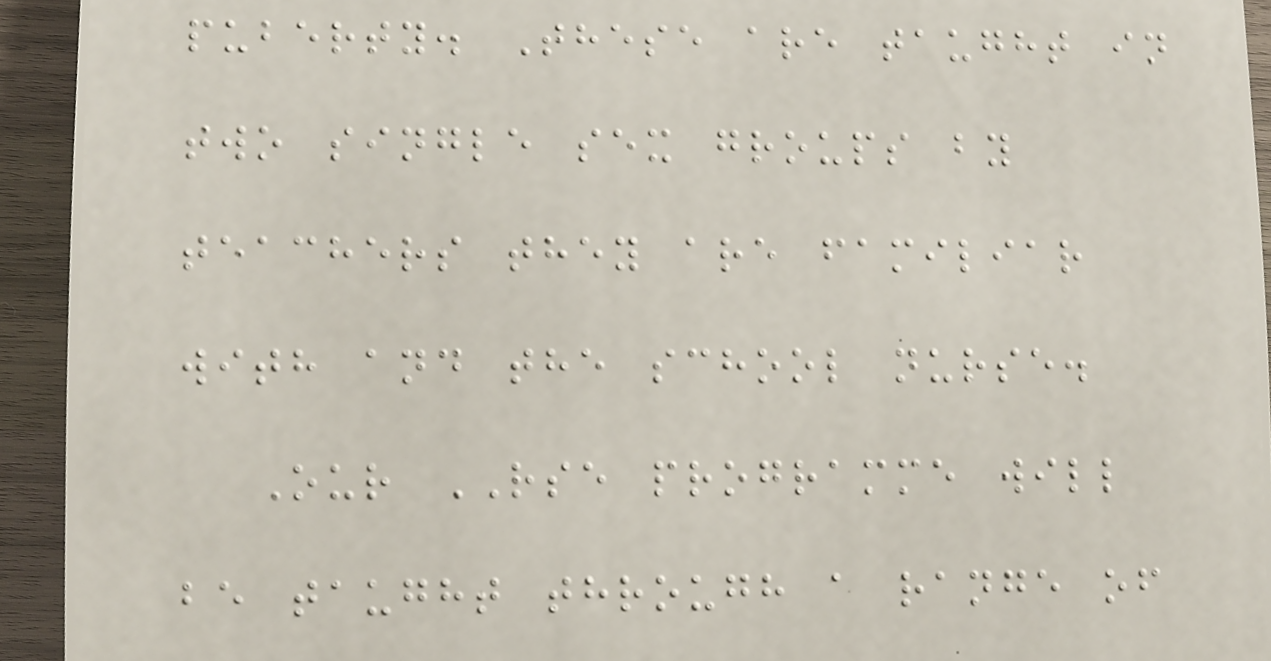puberty. These are taught in
two single sex groups by
teachers they are familiar
with and the school nurse.
Our RSE programme will
be taught through a range of
